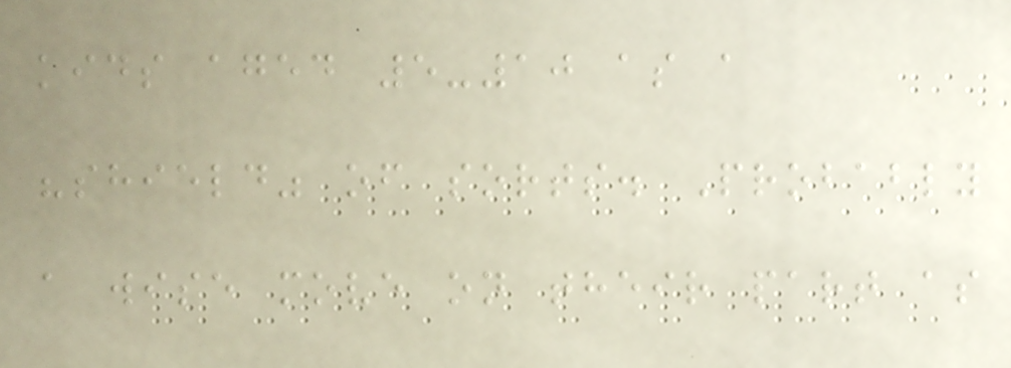kids aged 5-10 as a
"shield" of sorts. Probably
a wise move on their part as
